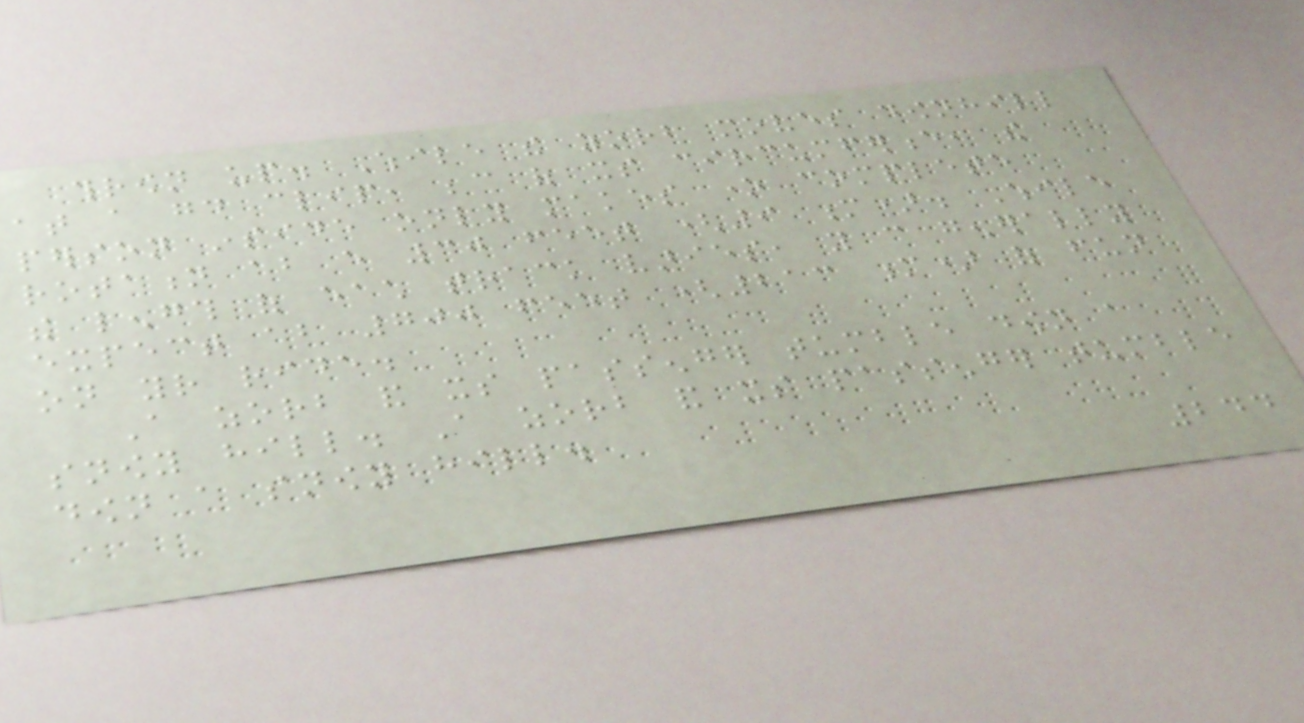thrown up. While the zorb moves downhill
at a good clip, because of its circumference, the
person inside only makes one complete
rotation about every 30 feet (9 m). While
the length of each track varies, you can generally
expect about 700 feet (213 m) of fun
on your ride.
A zorb and its passenger tumble down a
snowy hill. A zorb and its passenger tumble
down a snowy hill.
244
